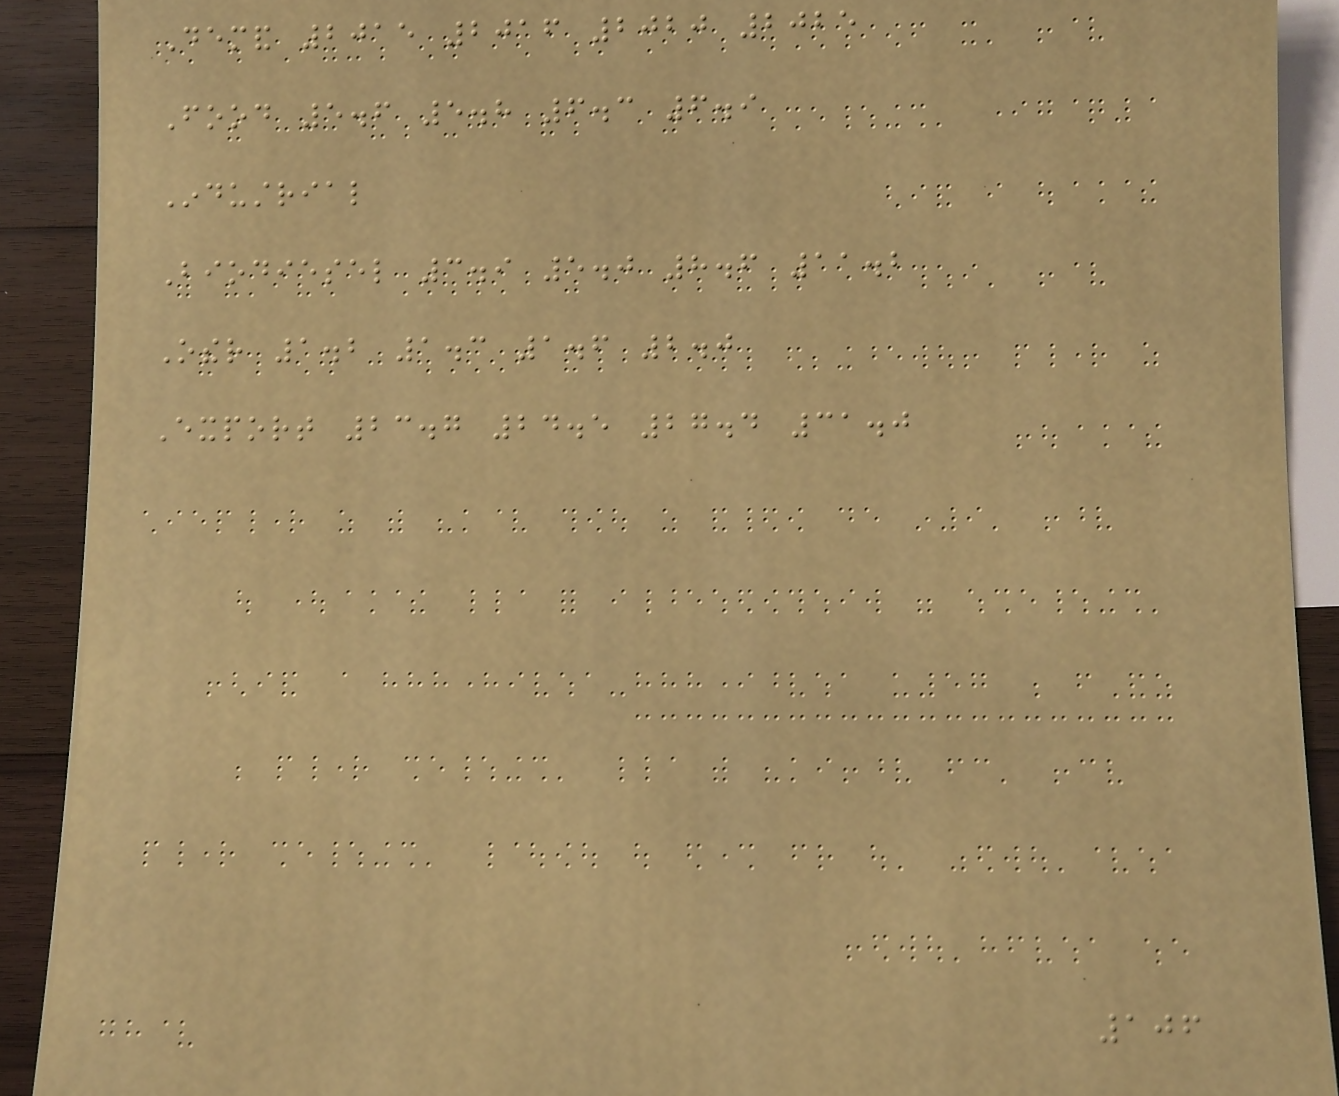Demand 2015 2016 2020 2025
Food 5.6 5.8 6.3 6.9
Industrial
Biodiesel 3.9 5.0 8.6 11.2
Other 1.2 1.3 1.6 2.0
Export 23.7 24.5 27.4 31.0
106
